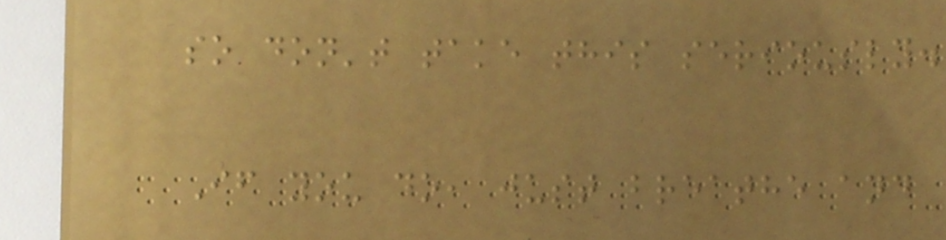so don't take this seriously.
If you do, just breathe and
